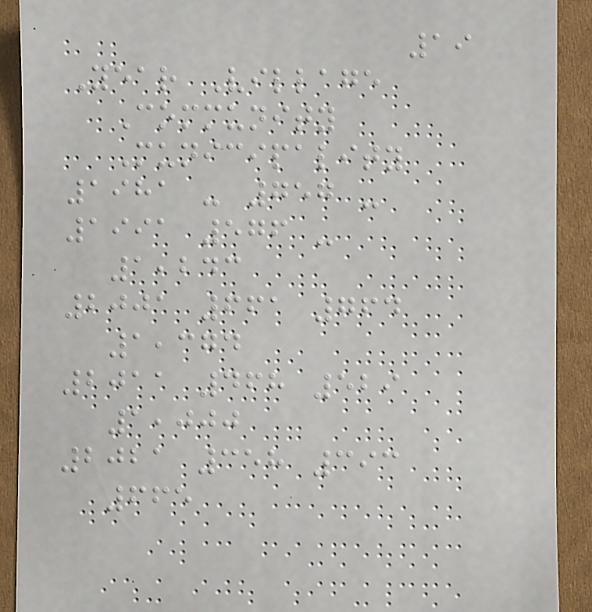19
Year Village
Community
Municipality
1981 - 757 -
1991 576 -
1,243
2001 661 764
1,374
2011 468 529
1,000
2021 358 393
665
